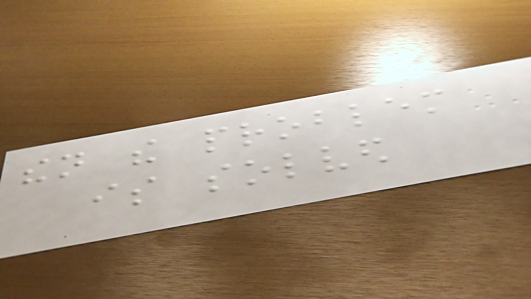then the problem
is solved
